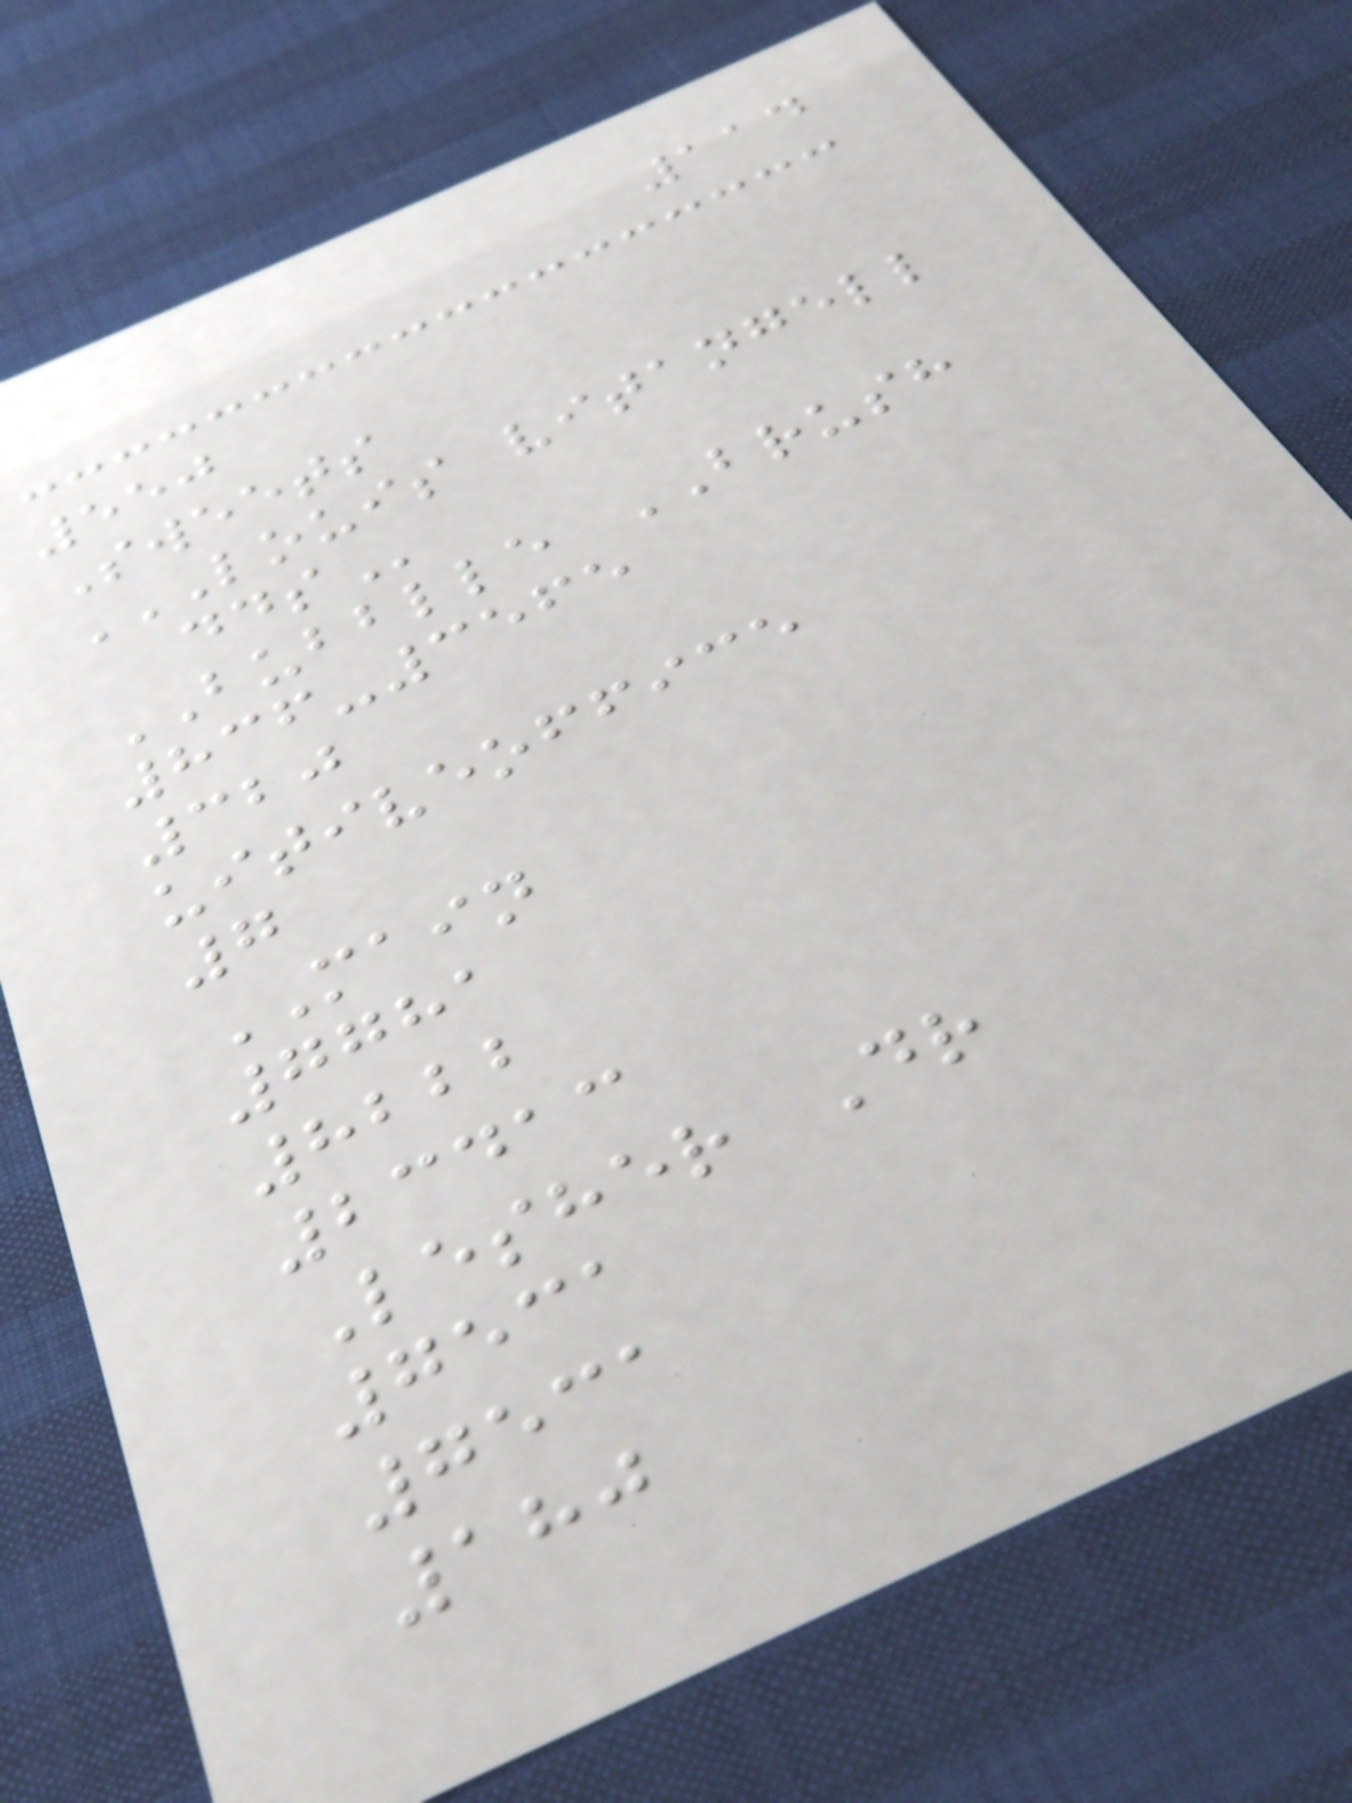114
550
Sweets
LOUIS VITANGELL
DDS
BUBBLLE BRUSH
836-3565
320
uitiveoffice
7
MAIN
7781
8222
23413
Lesher Dr
7531
7531
180
